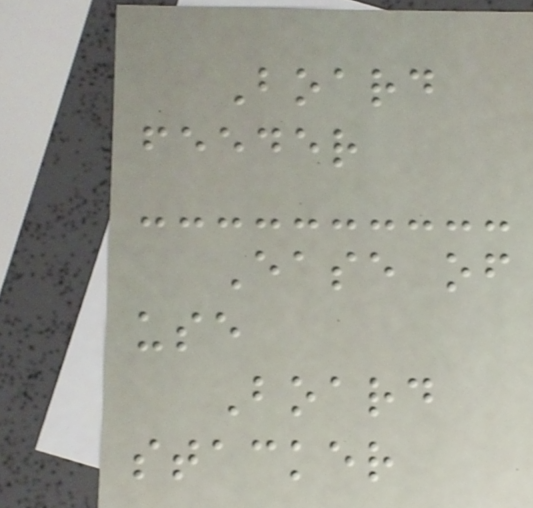Board
feeder
Ease of
use
Board
stacker
